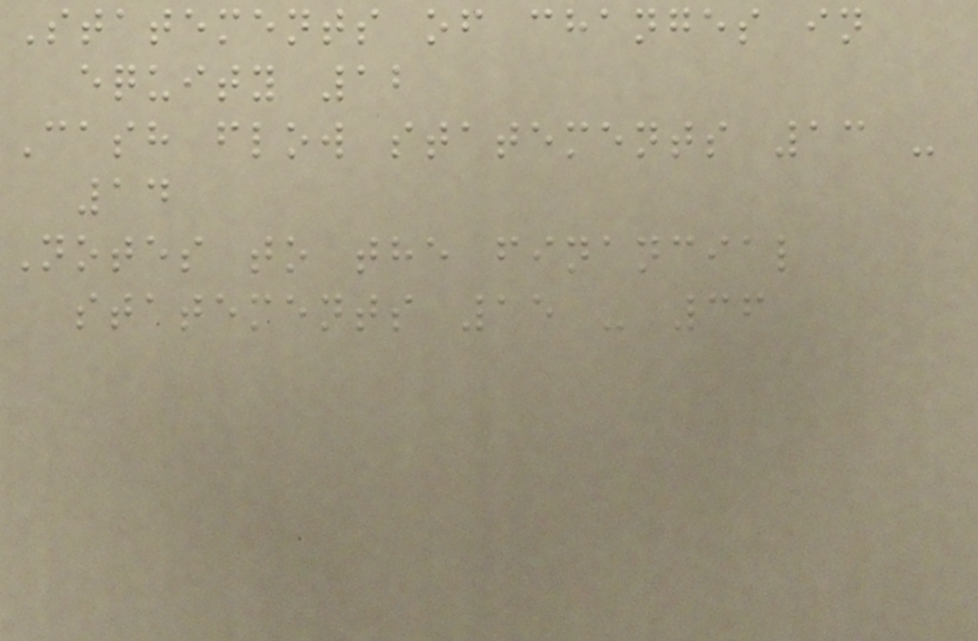Statements of changes in
equity 12
Cash flow statements 13 -
14
Notes to the financial
statements 15 - 36
